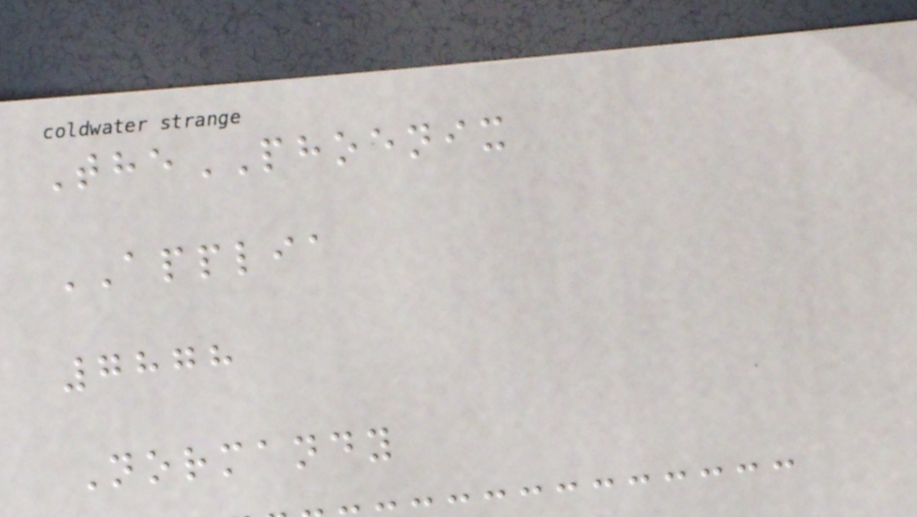ThePHOENIX
APPLIA
7878
Normandy
